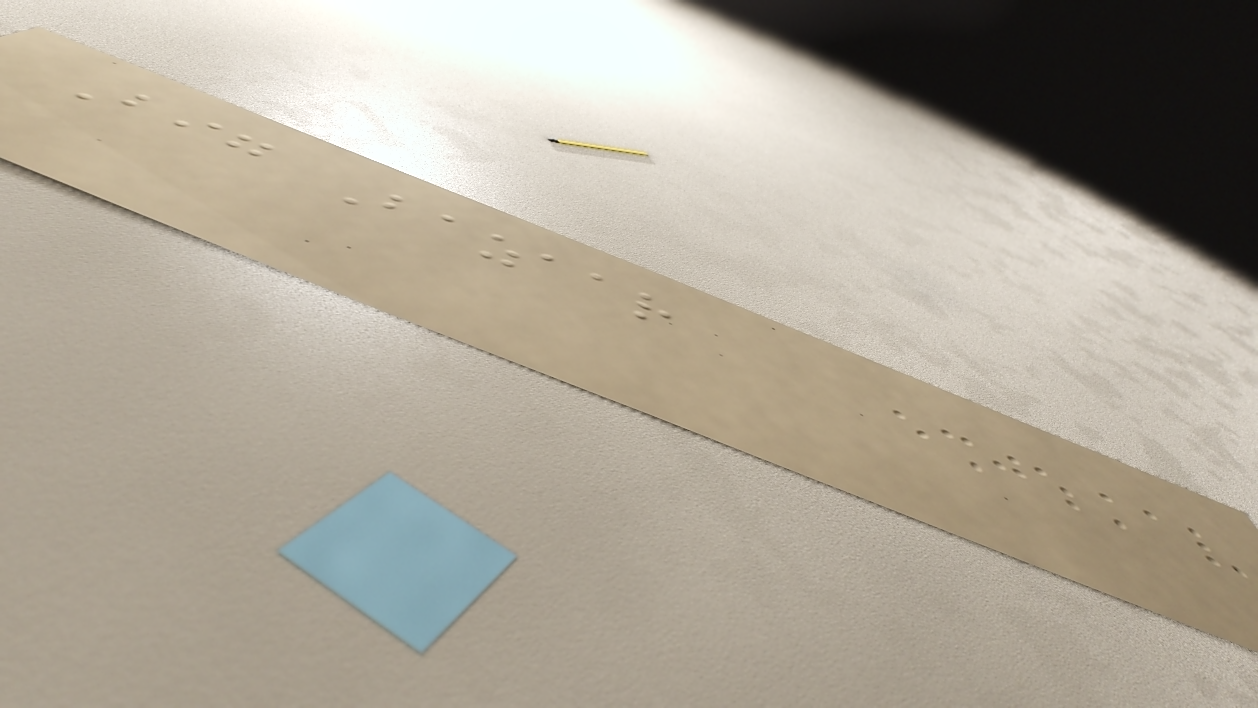Big Bazaar
